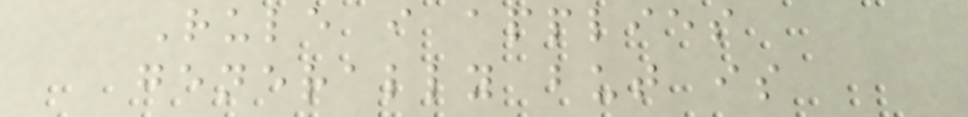Rule i applies
generally but is
